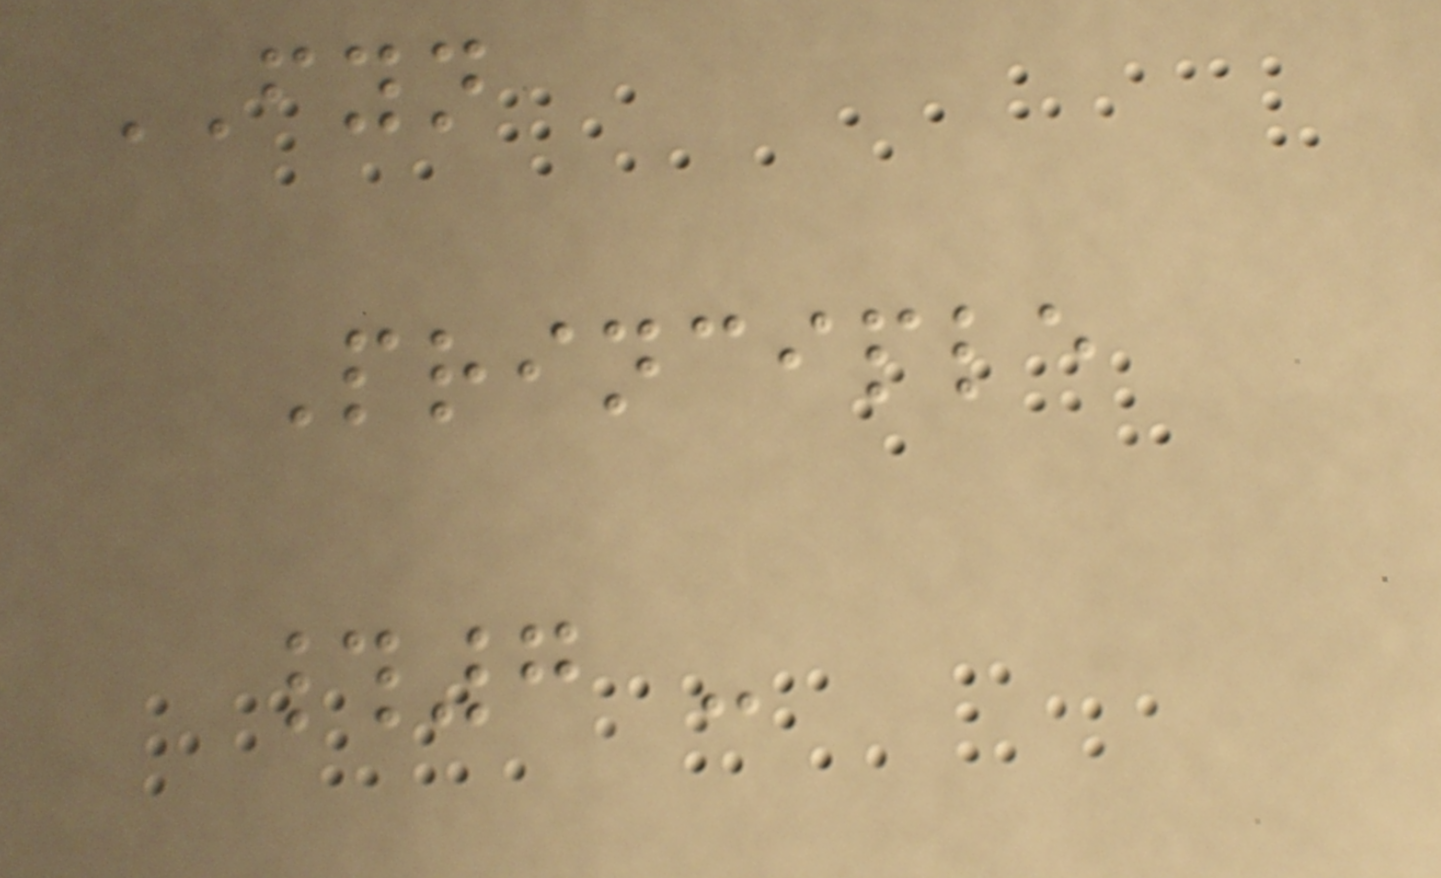FYN
Principle
#7 -
